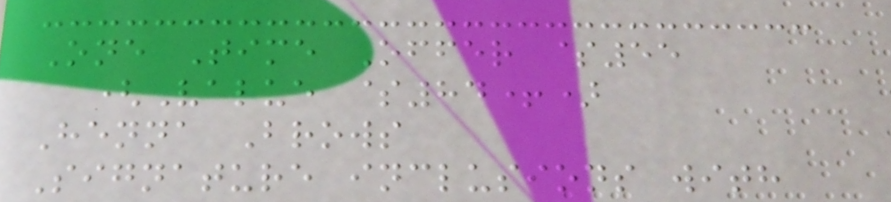One Time Offer $55
(Value $84+)
Henna Brows
Signature inclusions with
